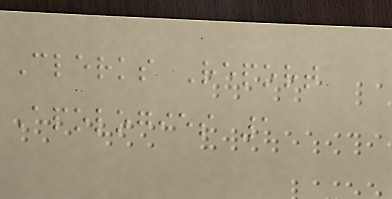Clerks Report
Apologies 1
